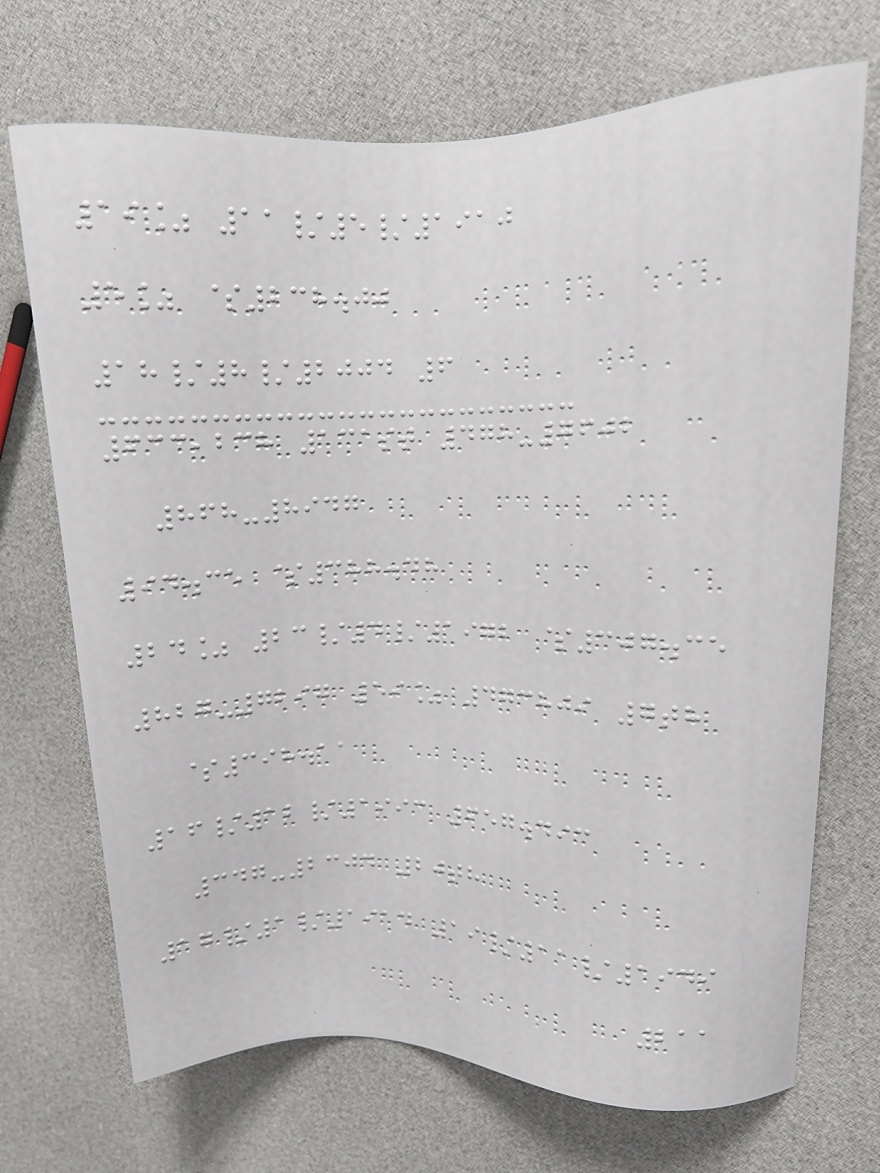19% 11/5/1910
5% $238.00
18/8/2004 6
633,238 131st 478-7602
868-8947
94.35 $388.48
24% 23/4/1972 $307.35
827-7297 59% 473809 7th
$398.11
16/12/1993 657.493
347-2304 20th
17/1/1914 19/11/1949
211
